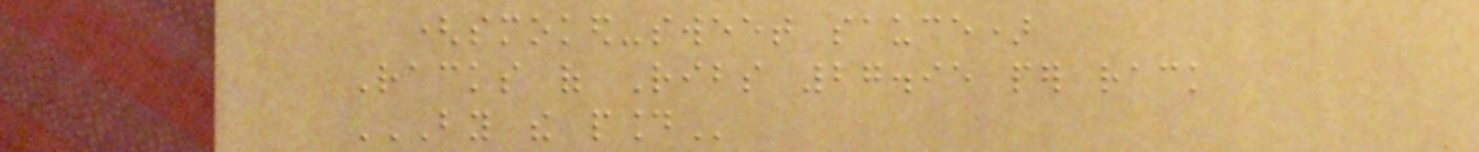(smoked-sweet sauce)
Racks of Ribs 27.95 per rack
BY THE POUND
